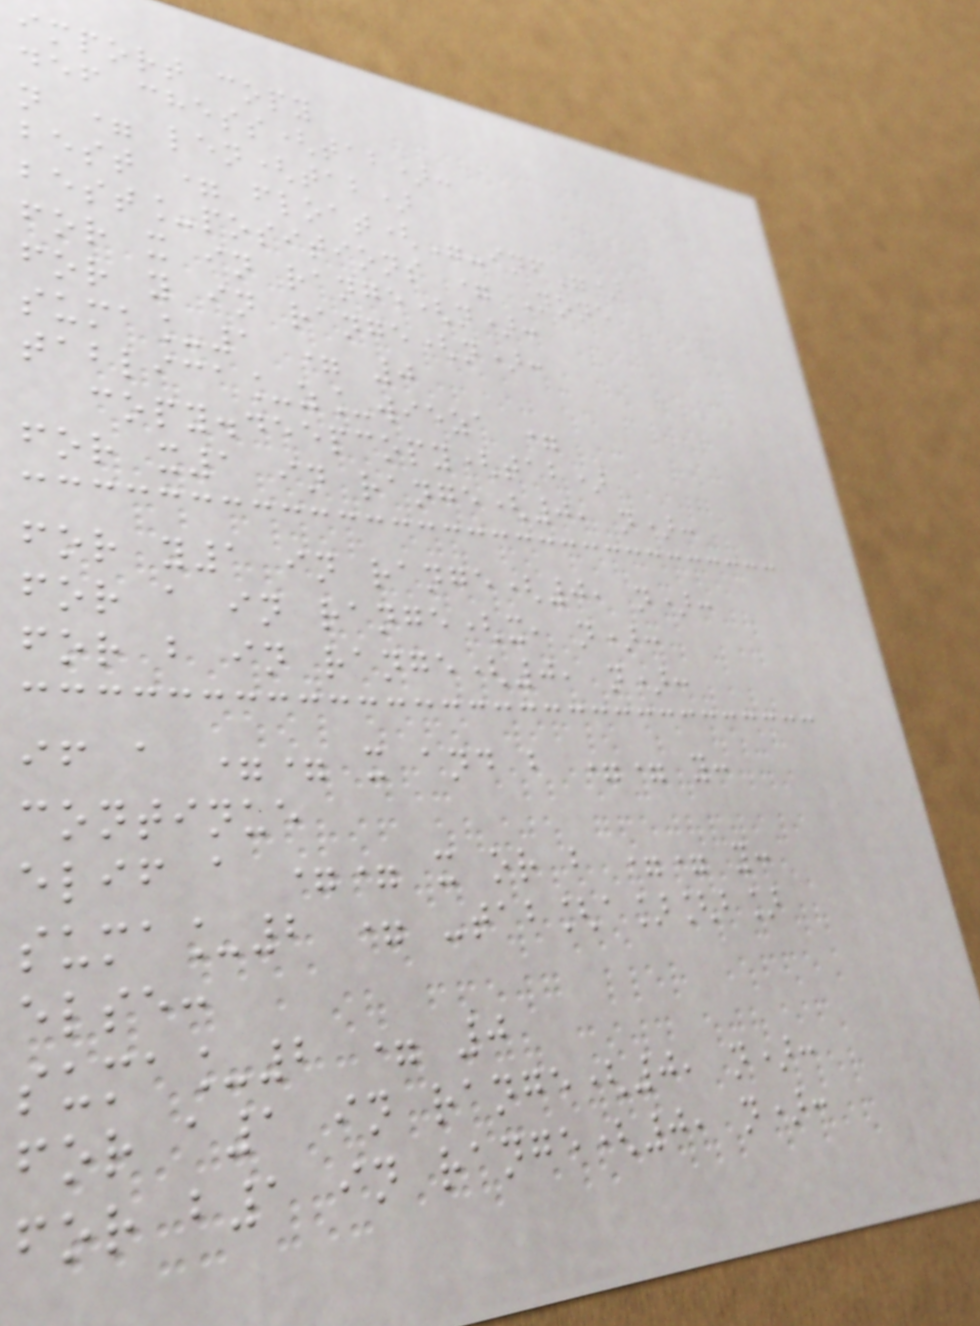import copy
def chess(tab):
n = len(tab)
best = float("-inf")
best_positions = None
for x in range(n):
for y in range(n):
suma_1 = 0
tablica_z_wieza =
copy.deepcopy(tab)
for x1 in range(0, n):
for y1 in range(0, n):
for a in range(x, n):
for b in range(0, n):
if a == x and b == y:
continue
elif a == x or b == y:
suma_2 = -tab[a][b]
else:
suma_2 = 0
for a1 in range(0, n):
for b1 in range(0, n):
